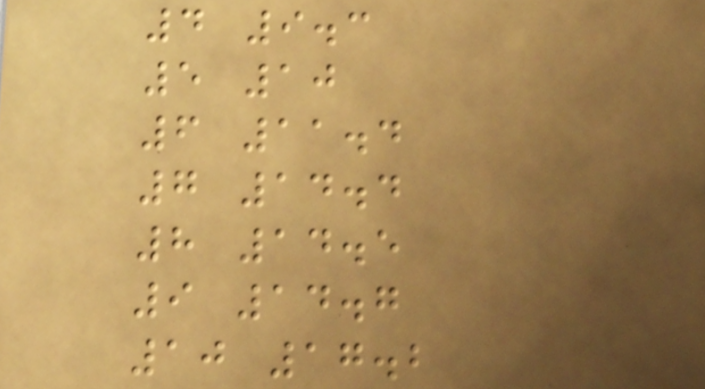4 9.3
5 10
6 11.4
7 14.4
8 14.5
9 14.7
10 17.2
